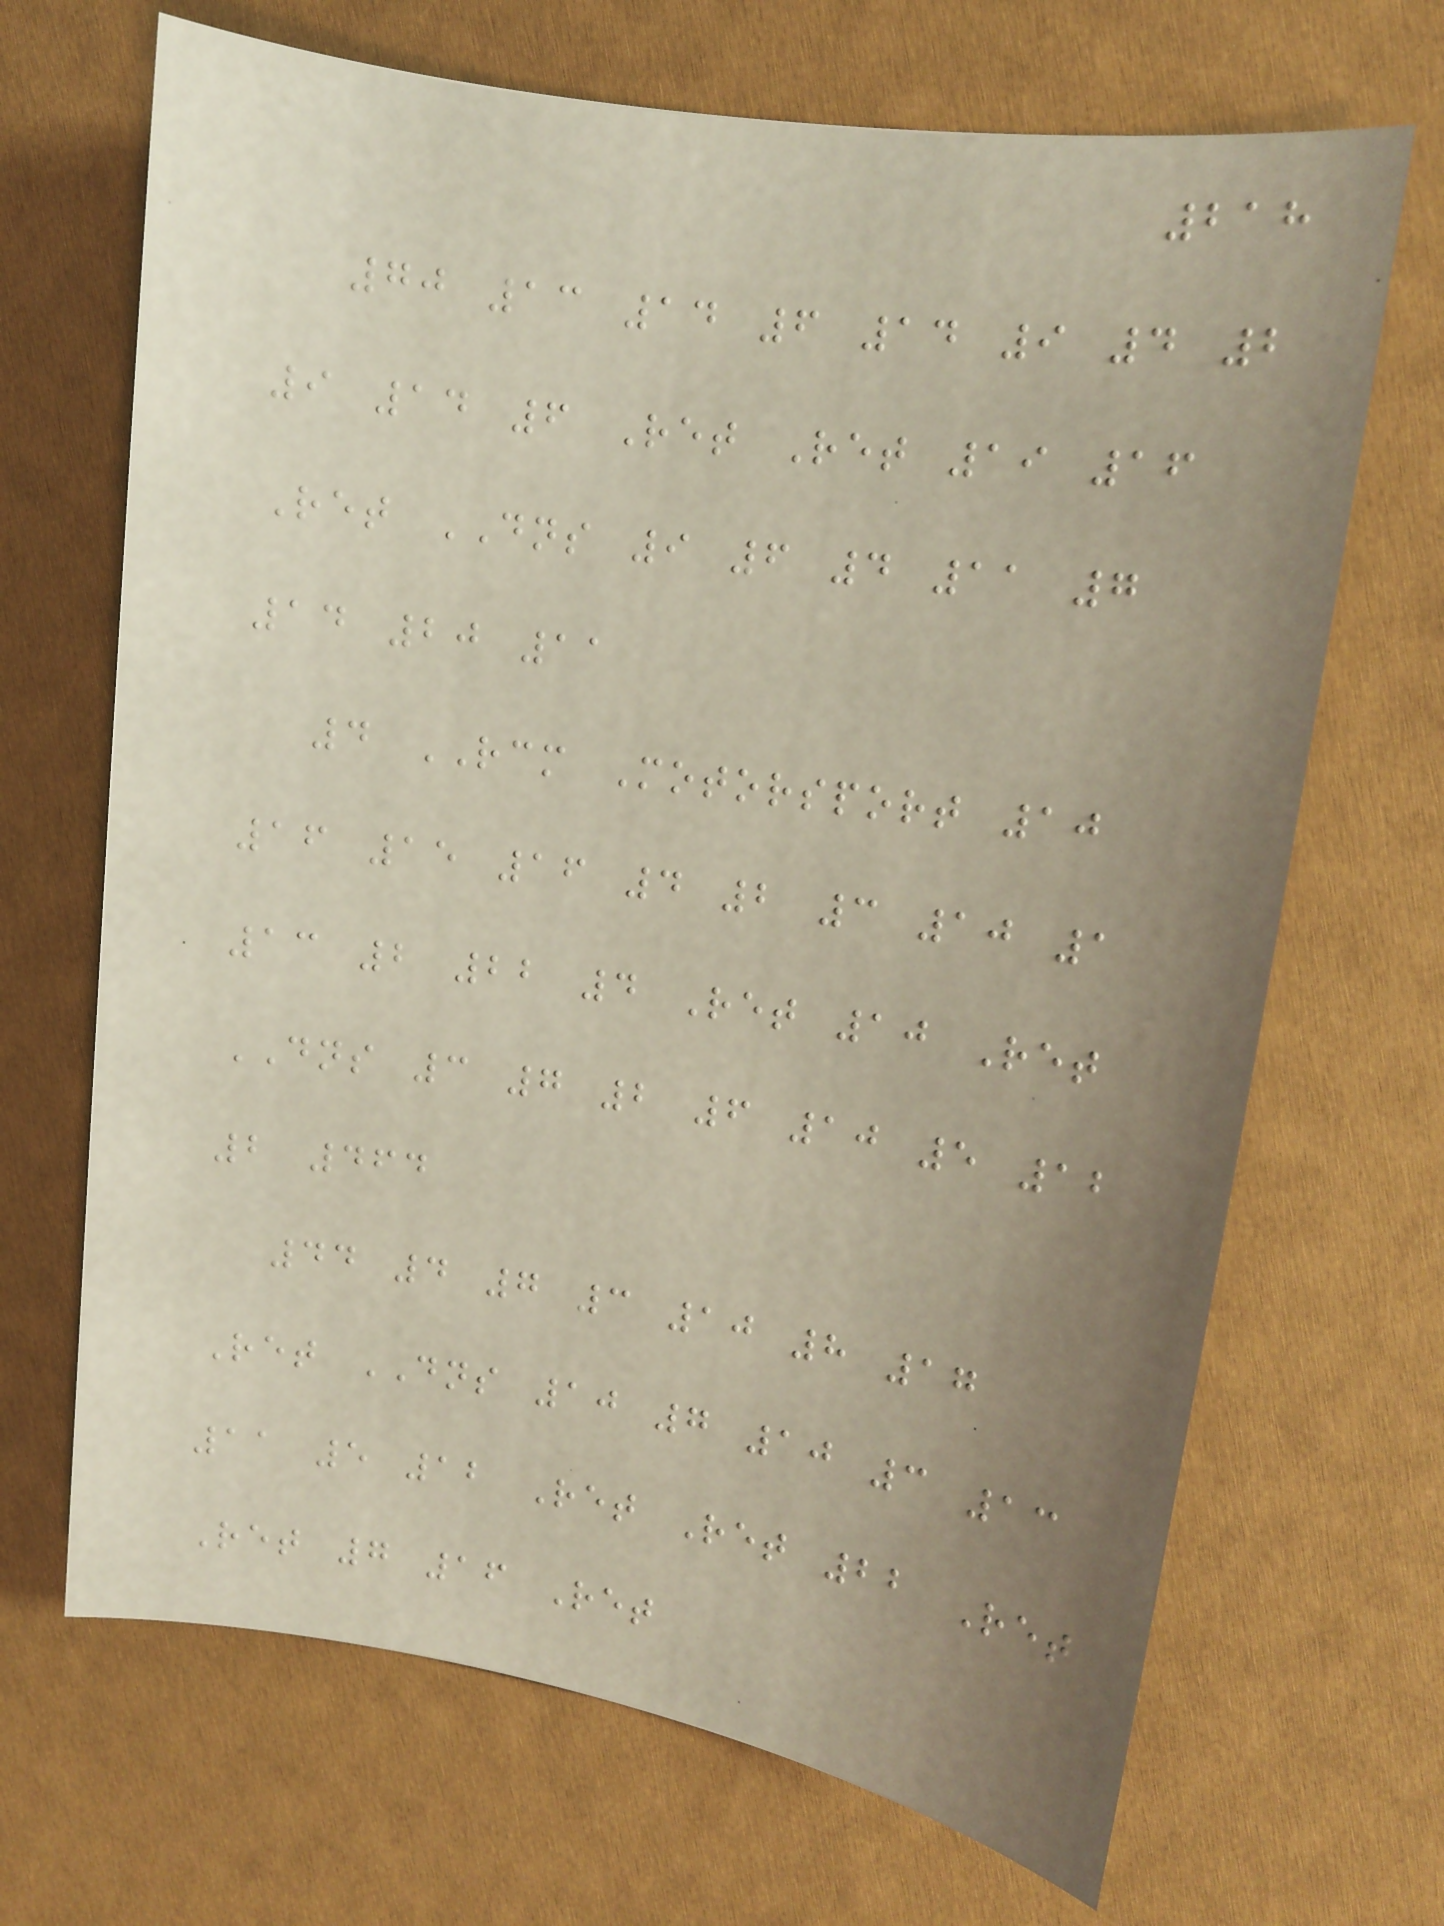218
70 13 14 6 14 9 4 2
9 14 6 Ret Ret 19 16
Ret DNS 9 6 4 11 7
14 20 11
4 RCM Motorsport 10
16 15 16 4 2 3 10 1
13 2 22 4 Ret 10 Ret
DNS 3 7 2 6 10 5 12
2 464
44 4 7 3 10 8 17
Ret DNS 10 7 10 3 13
11 5 12 Ret Ret 22 Ret
Ret 7 16 Ret
